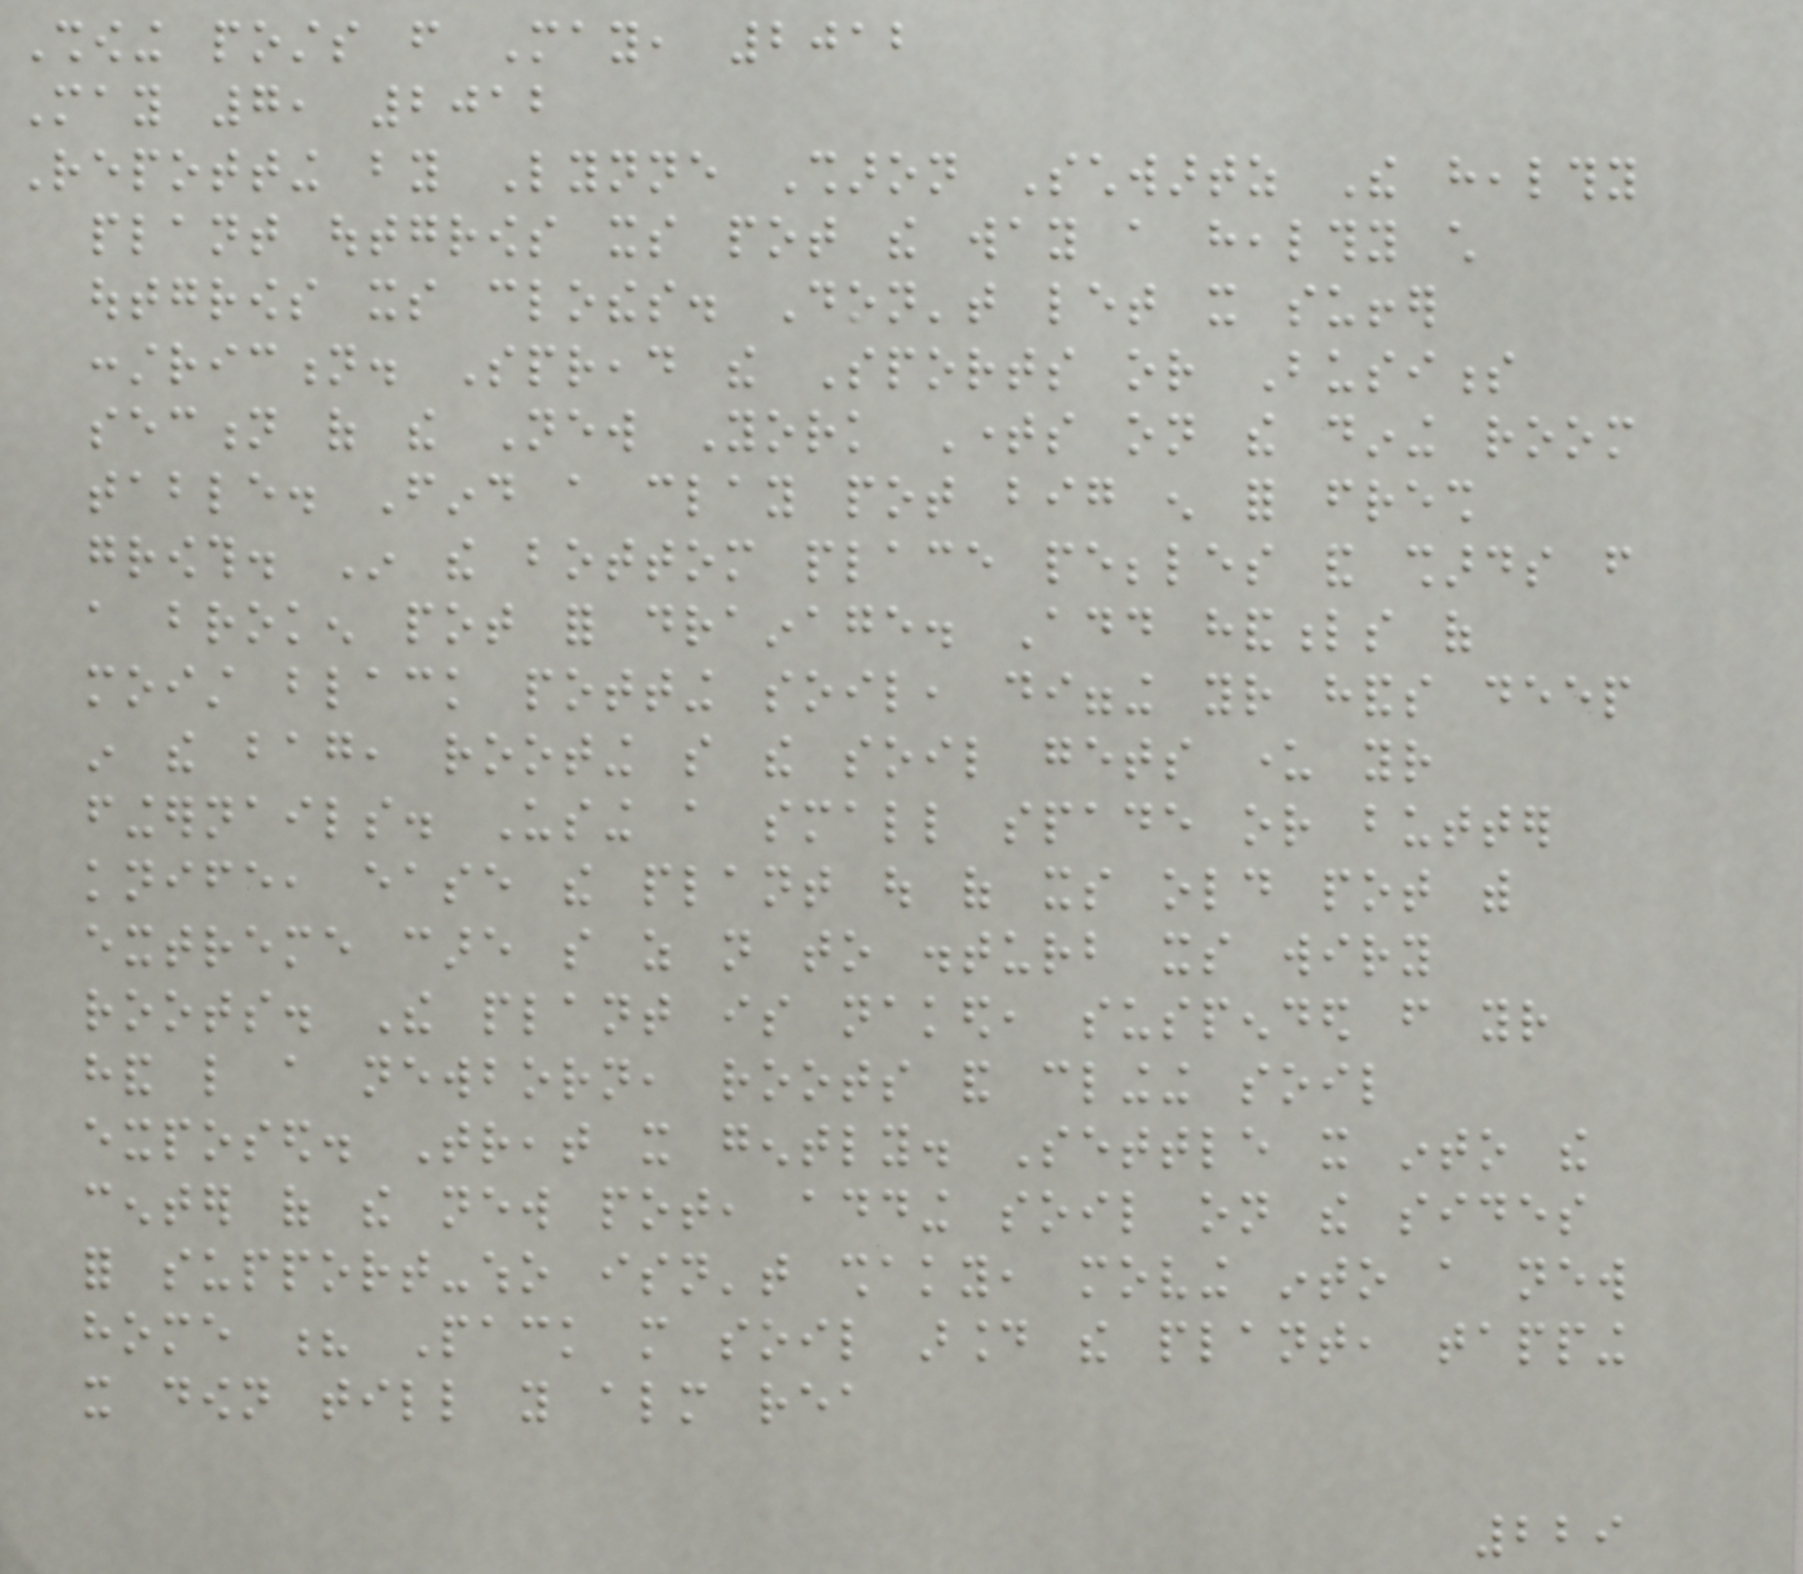Showing posts from May, 2012
May 7, 2012
Repotting by Lynne Sharon Schwartz The healthy
plant outgrows its pot the way a healthy child
outgrows its clothes. Don't let it suffer
constriction. Spread the Sports or Business
section of the New York Times on the dining room
table. Find a clay pot big enough for fresh
growth. In the bottom place pebbles and shards from
a broken pot for drainage. Add handfuls of
moist black potting soil, digging your hands deep
in the bag, rooting so the soil gets under your
fingernails. Using a small spade or butter
knife, ease the plant out of its old pot with
extreme care so as not to disturb its wiry
roots. The plant is naked, suspended from your
hand like a newborn, roots and clinging soil
exposed. Treat it gently. Settle it into the
center of the new pot, adding soil on the sides
for support-who isn't shaky, moving into a new
home ? Pack more soil around the plant, tapping
it down till you almost rea
229
